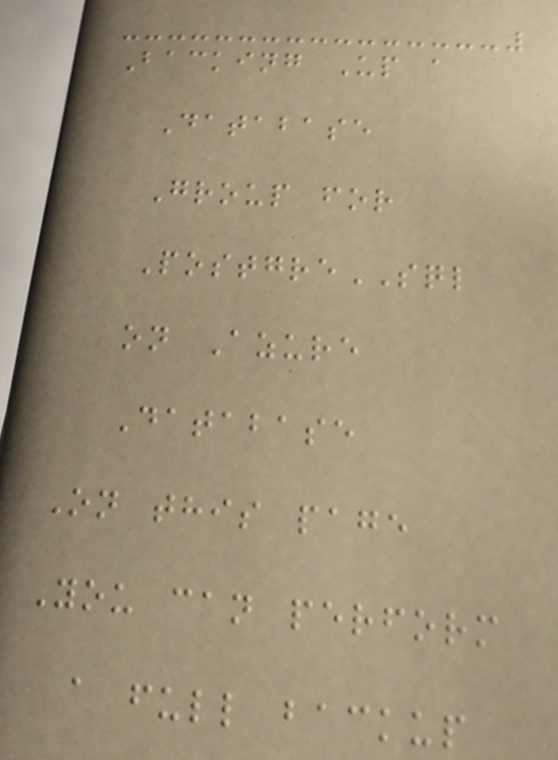Backing Up a
Database
Group for
PostgreSQL
on Azure
Database
On this page
You can perform
a full backup
